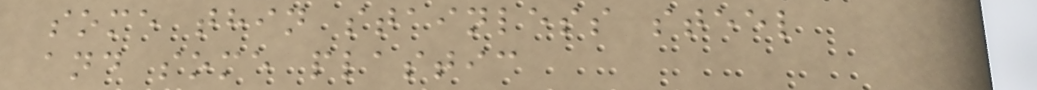some thin stainless steel
and some plastic
